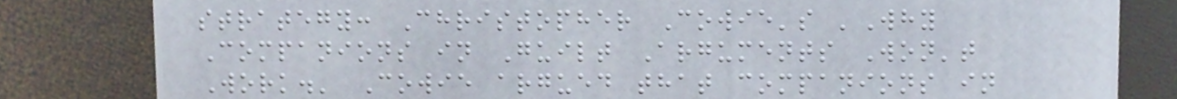strategy: Christopher Cowie's 'Why
Companions in Guilt Arguments Won't
Work.' Cowie argued that companions in
